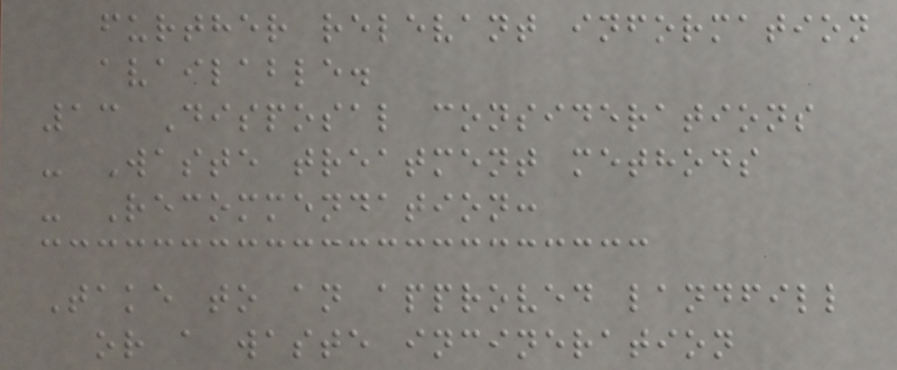further relevant information
available.
13 Disposal considerations
- Waste treatment methods
- Recommendation:
Take to an approved landfill
or a waste incineration
